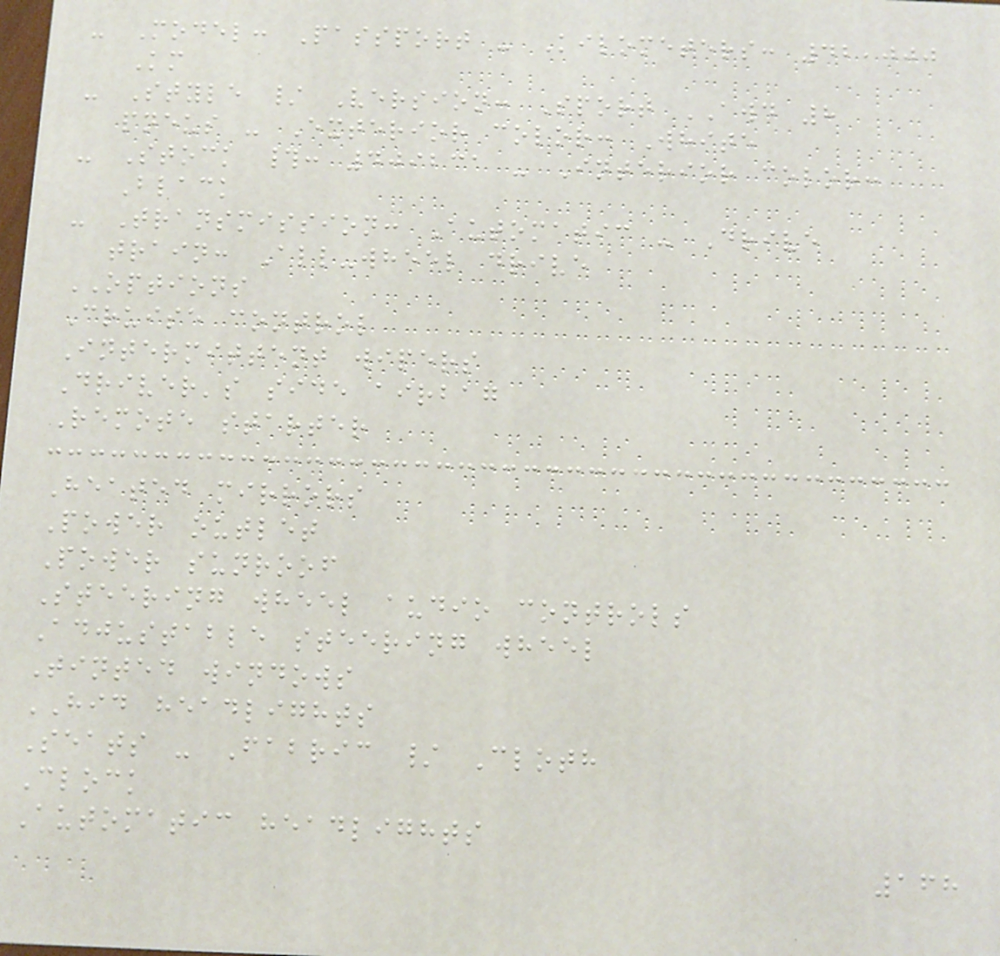- Model: Passport - Kilometers: 42,000
Km
- Style / Version: Sport AWD 8
pneus - Exterior color: White
- Stock #: 409231 - Interior color:
Black
- Transmission: Automatic - Drive
train: All-wheel drive
OPTIONS
Cruise control
Intermittent wipers
Driver's side airbag
Remote starter
Heated mirrors
Power outlet
Power sunroof
Steering wheel audio controls
Adjustable steering wheel
Tinted windows
HID headlights
Seats - Fabric / Cloth
Clock
Automatic headlights
168
